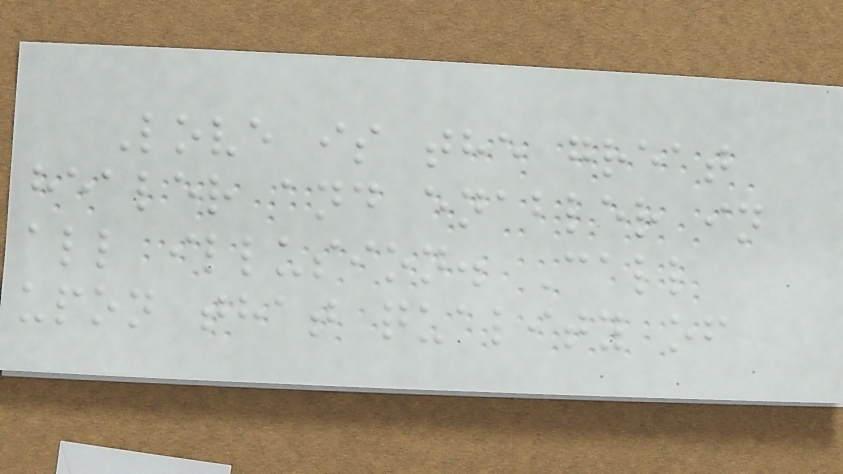Love is the great
healer and enabler in
all illusion. Call
upon that quality of
